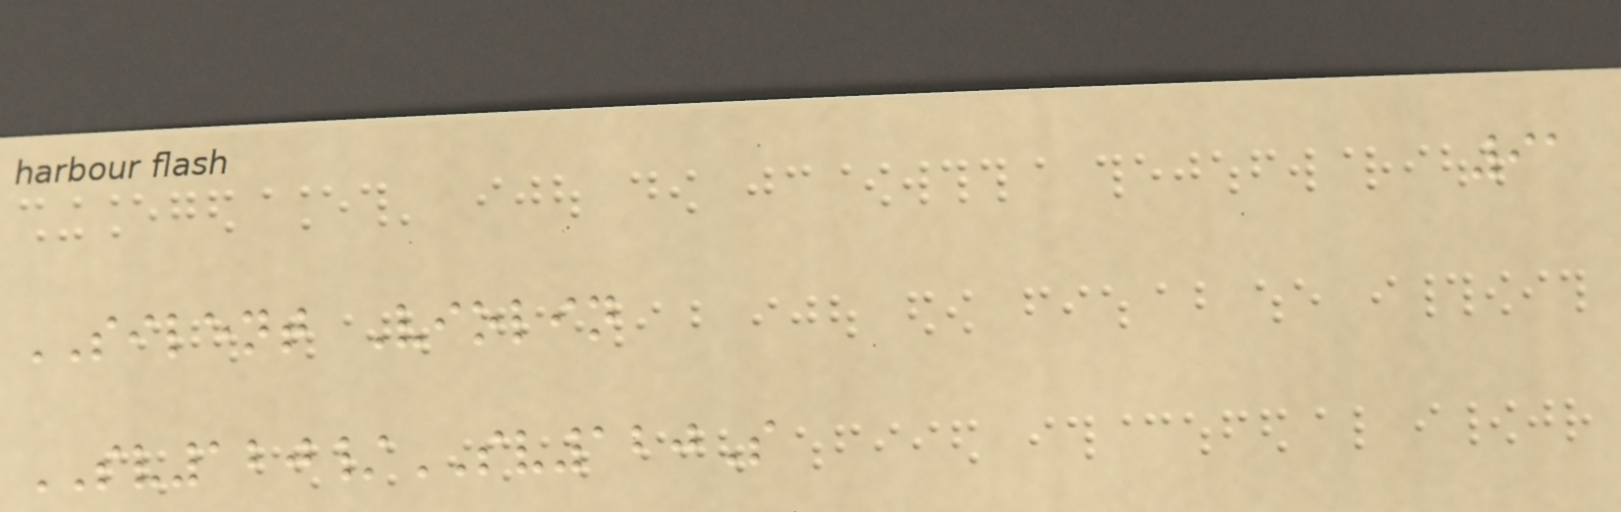91
SILENT Violin
SV120/SV120S
